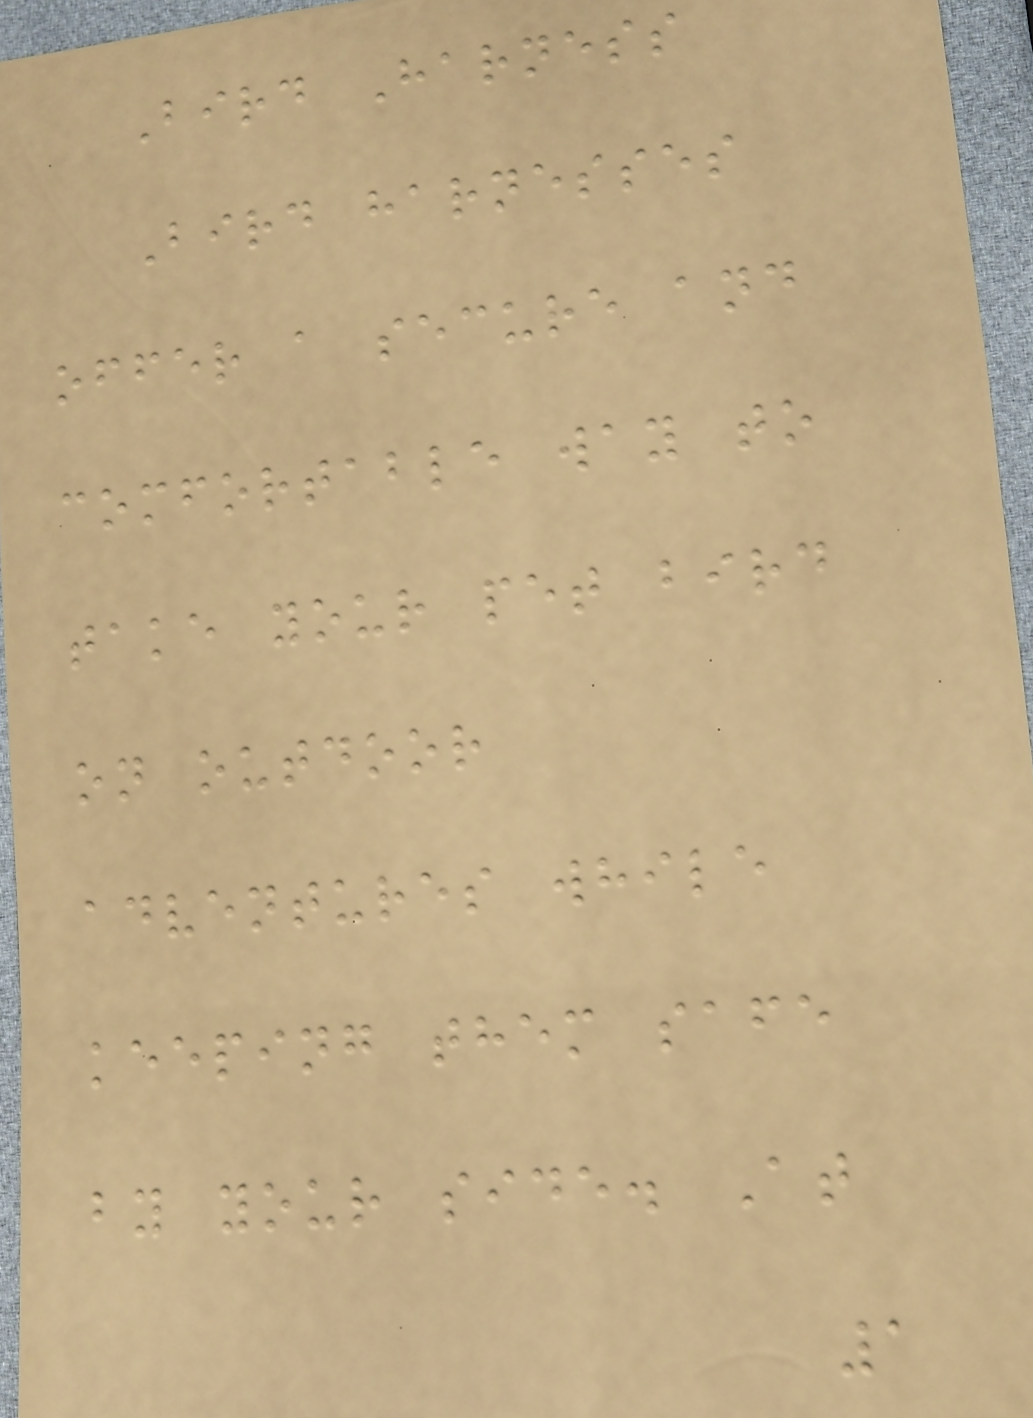Bird Harness
Bird harnesses
offer a secure and
comfortable way to
take your pet bird
on outdoor
adventures while
keeping them safe
by your side. At
1
